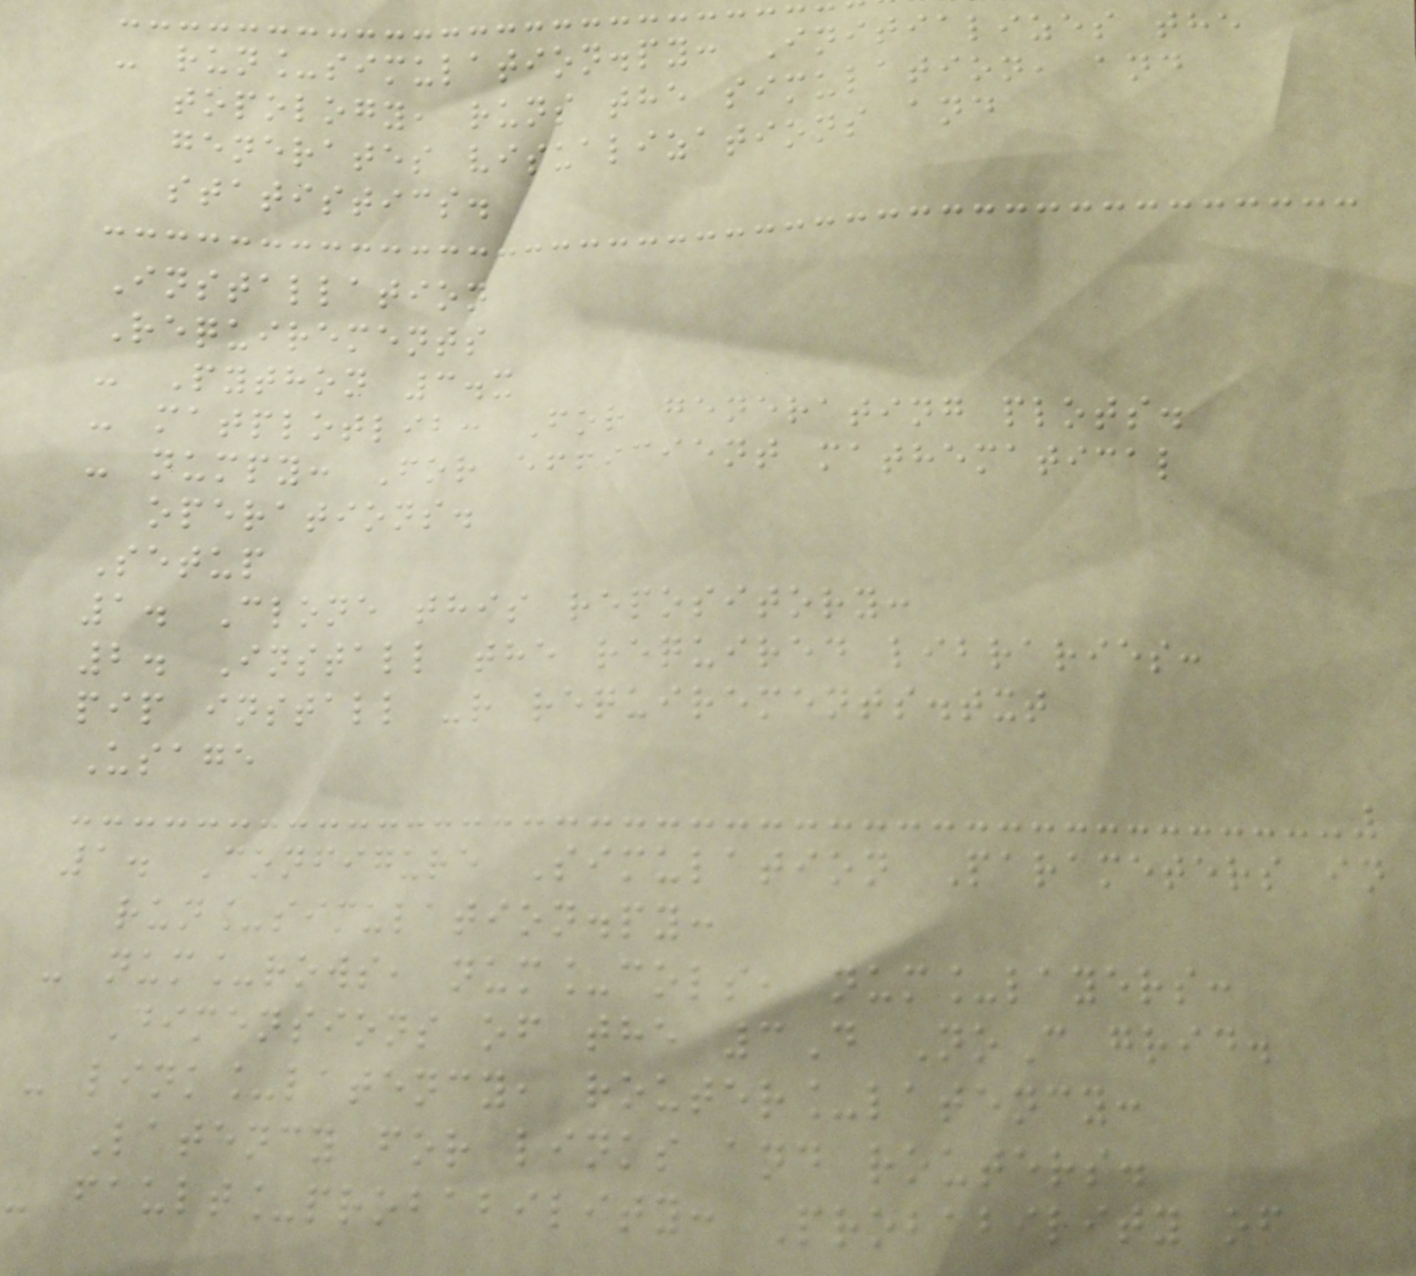- run_simulation.py: Initializes the
topology, runs the simulation, and
generates visualizations and
statistics.
Installation
Requirements
- Python 3.x
- matplotlib: For generating plots.
- numpy: For efficient mathematical
operations.
Setup
1. Clone this repository:
2. Install the required libraries:
pip install -r requirements.txt
Usage
1. Configure Simulation Parameters in
run_simulation.py:
- num_rows, num_cols, num_layers:
Dimensions of the 3D NoC grid.
- link_latency, router_latency:
Latency for links and routers.
- fault_probability: Probability of
